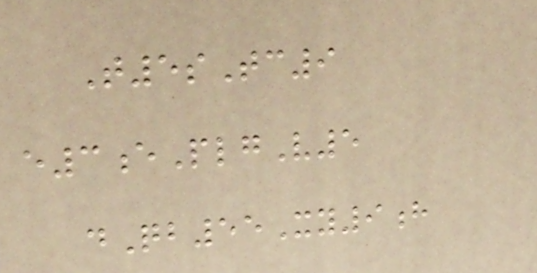T5sTc9
e3ePlgV5
dQb55Xy9h
